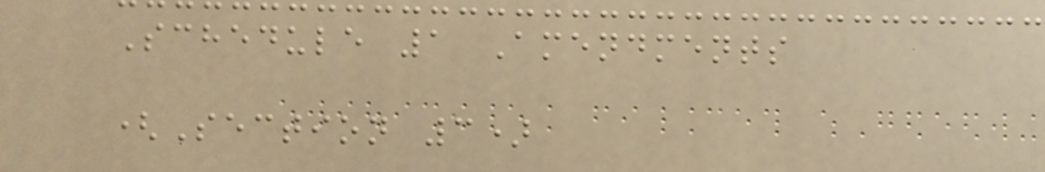Schedule 1 Amendments
(Section 3)
